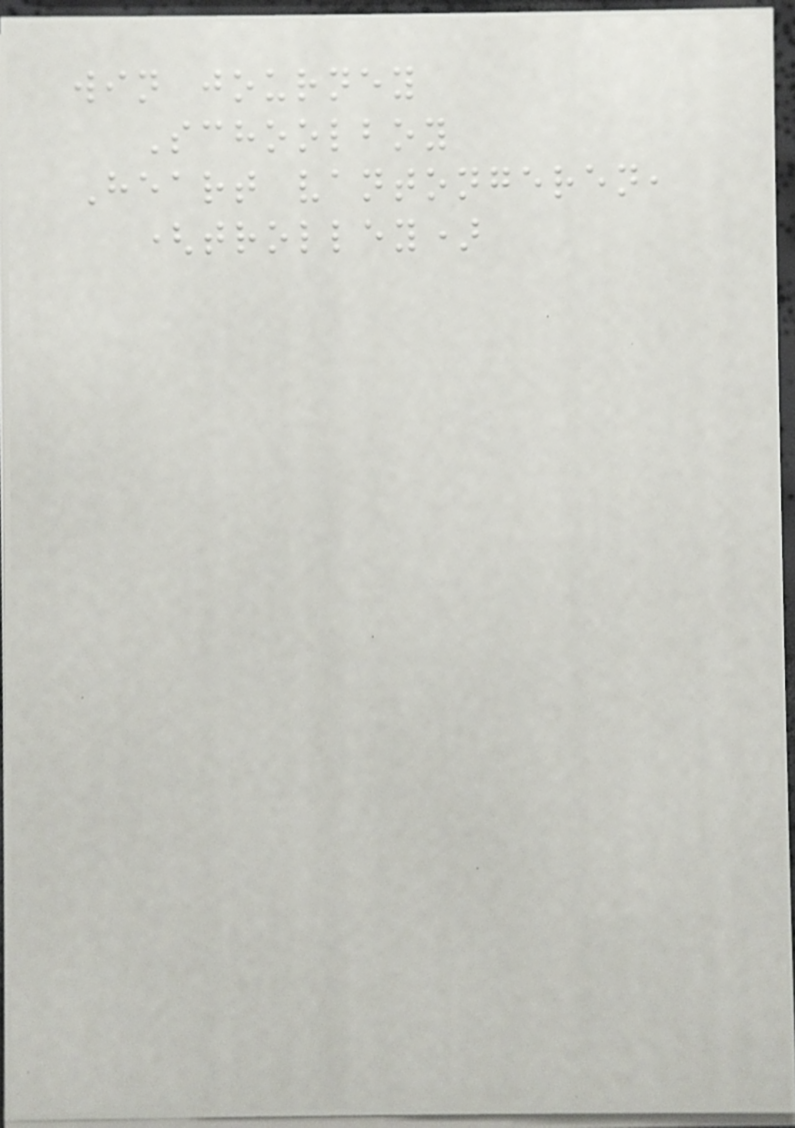win journey
Schoolboy
Heart vantongeren,
(trolley)
